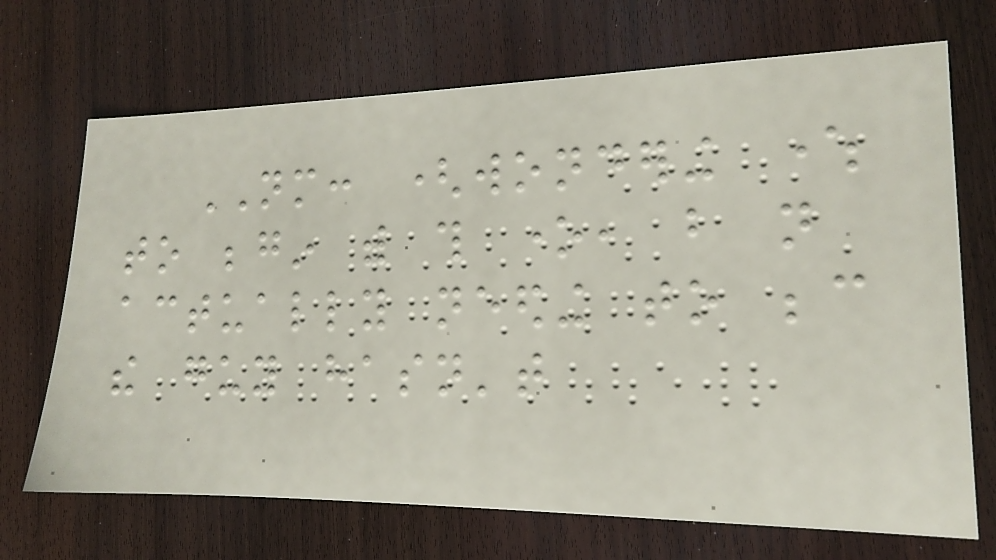NM: (wondering where
to begin with this one, but not
actually needing to because
the guy hasn't
